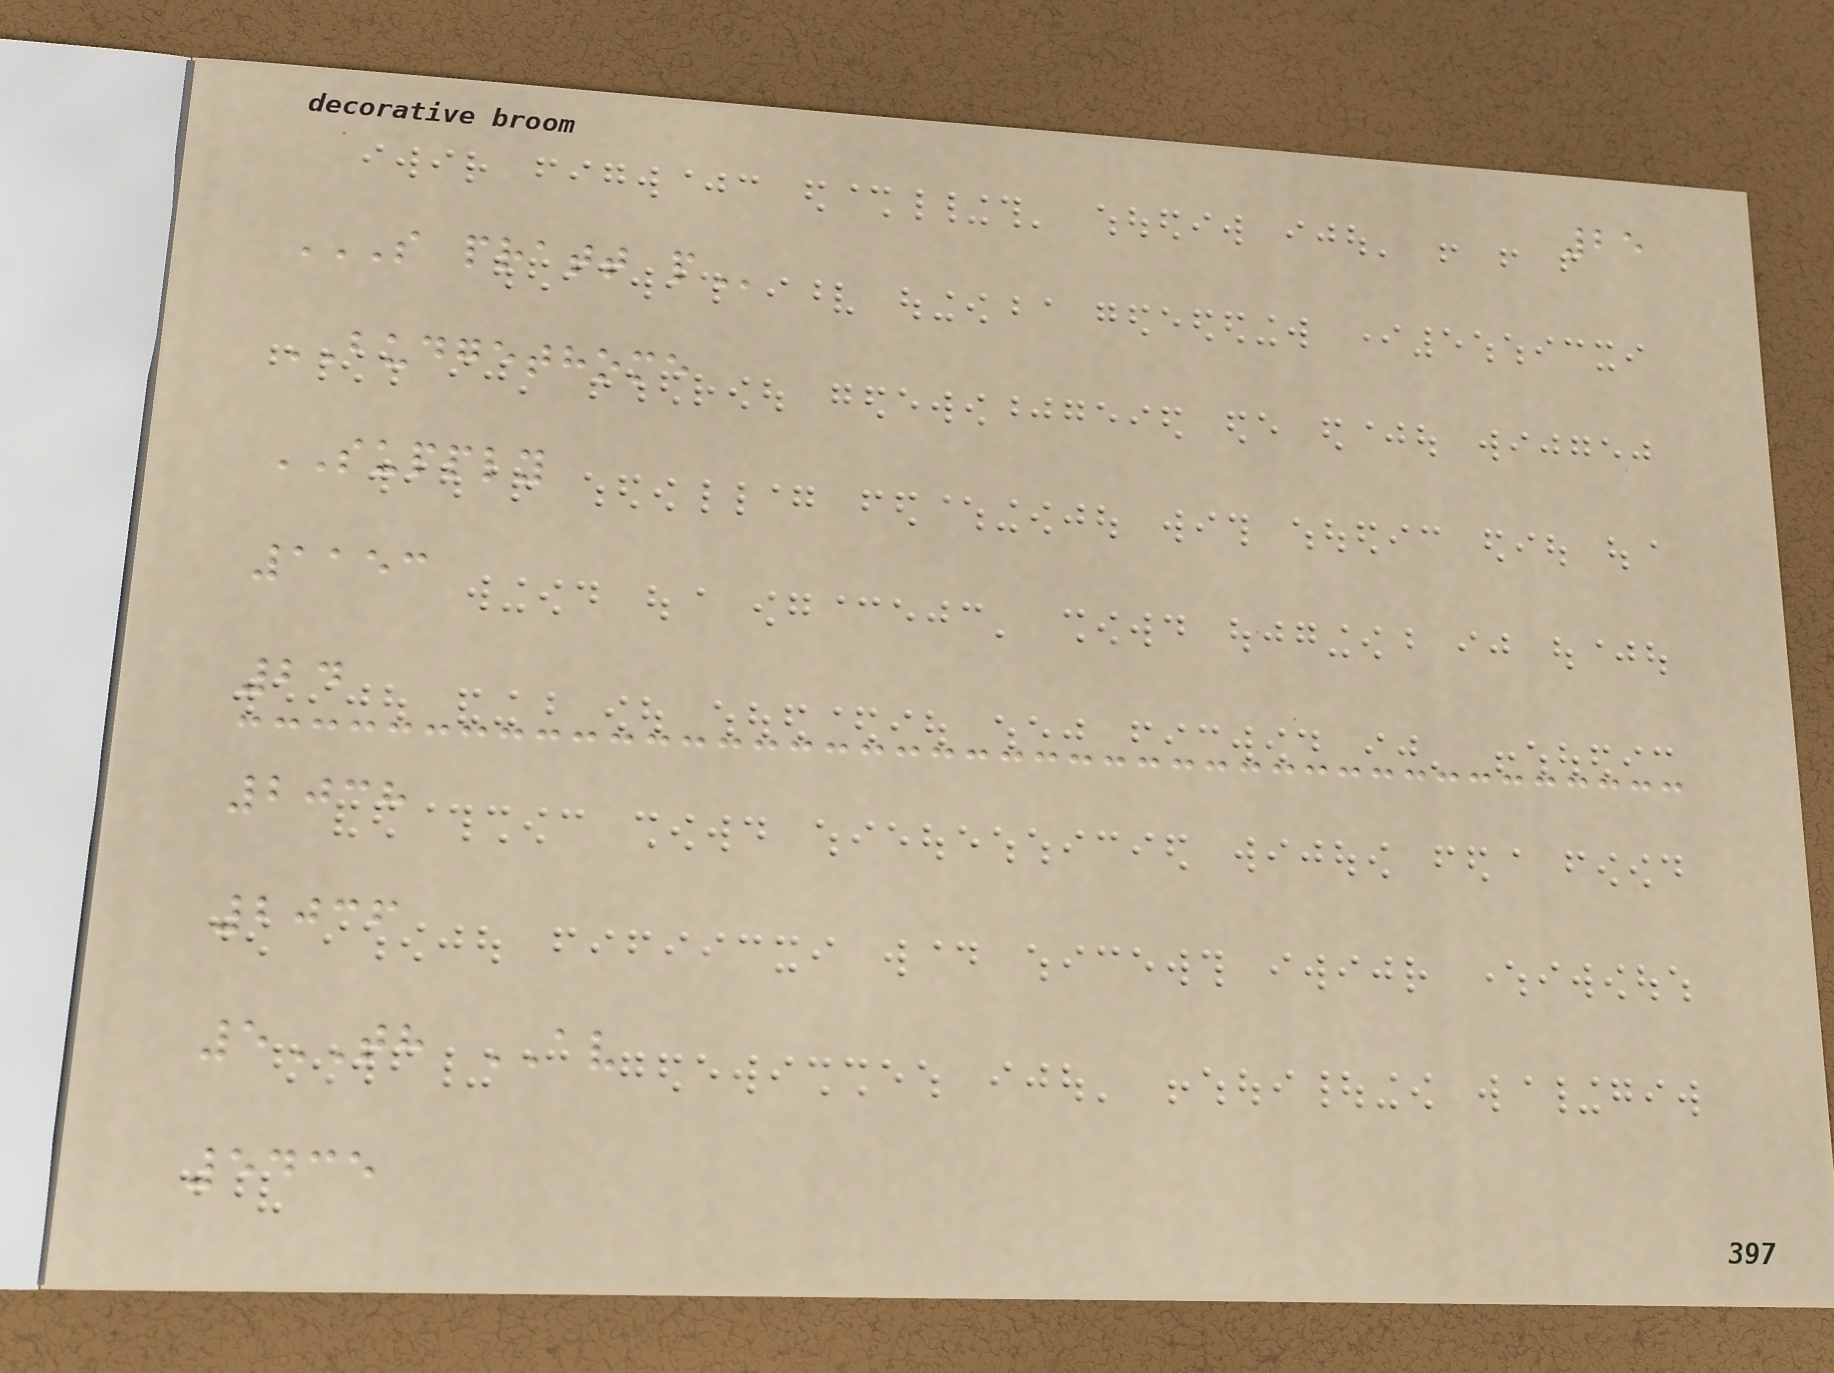25
S PRATT P
BUDGETHOME
SUPPLY
1153
24
2038
2036
5TH AV
5435
